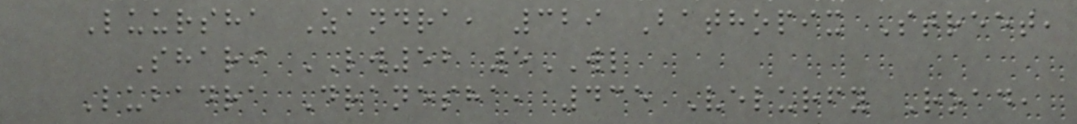Luursha Zandra, 329 Bathopix Street,
Shari LW52 5WL
Lubadra Dranesha, 435 Velurfy Road,
